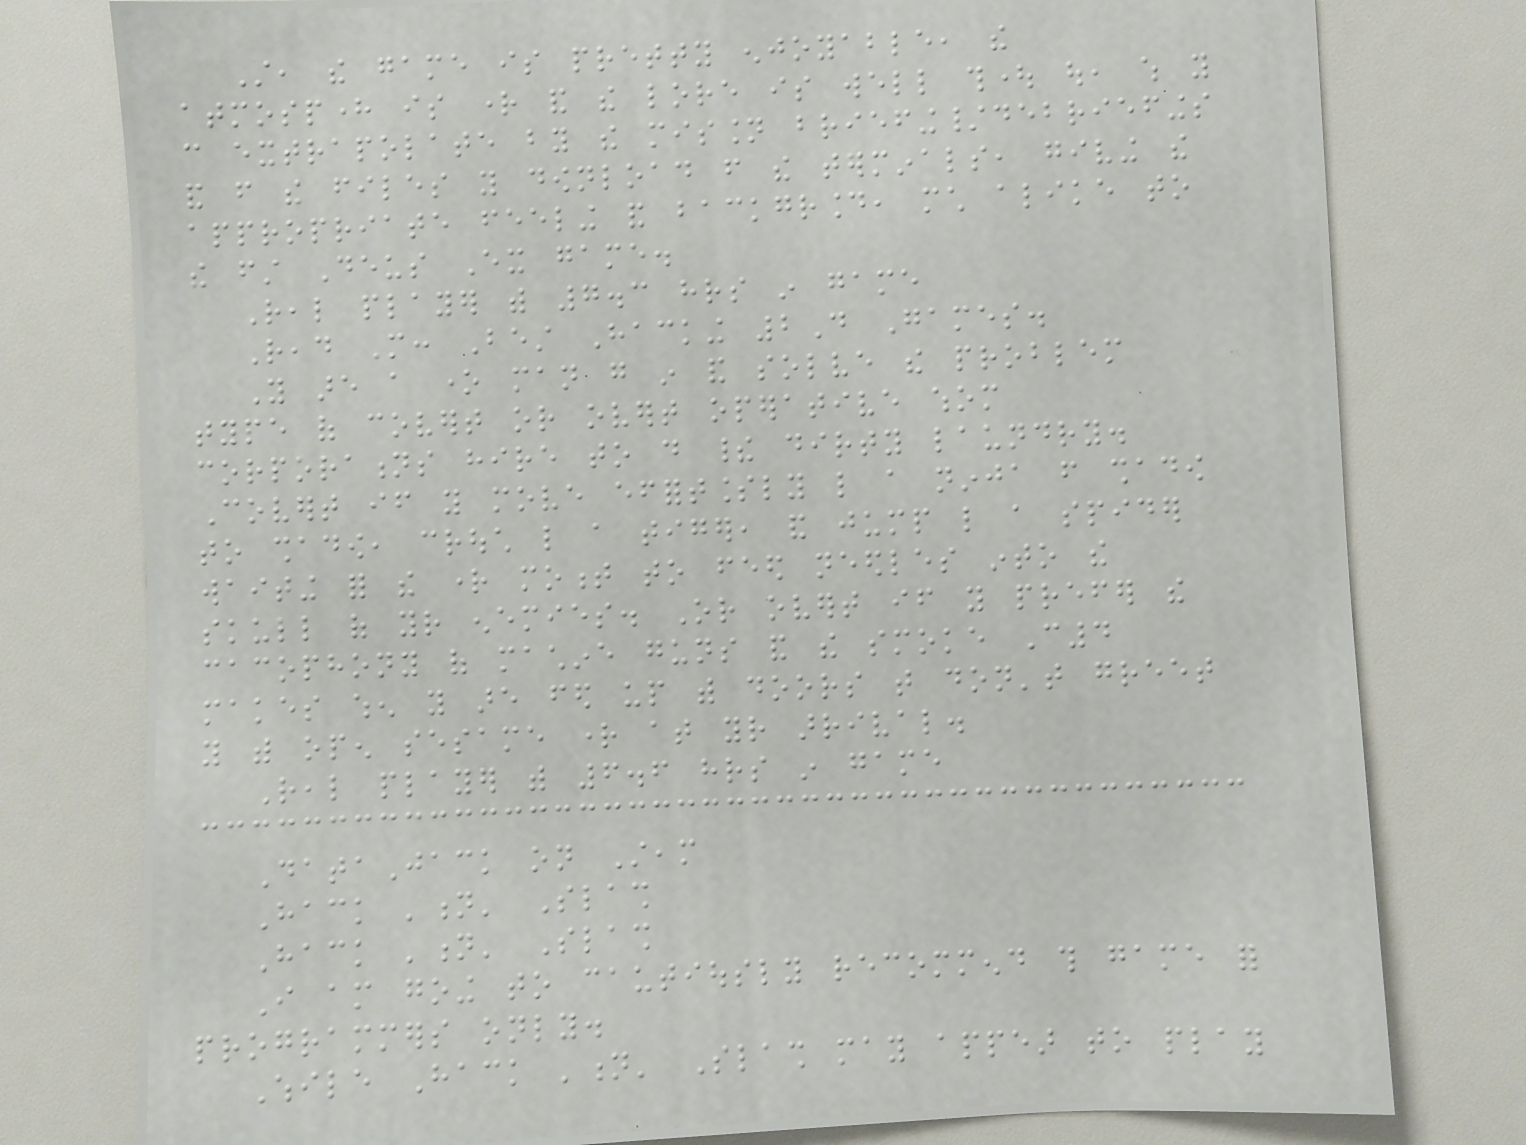Still, the game is pretty enjoyable, the
atmosphere is right and the lore is well thought out, which you
can extrapolate by the mission briefing/debriefings
and from the files you download from the terminals, giving the
appropriate feeling and background, much alike to
the first Deus Ex game.
Real player with 7.3 hrs in game
Read More: Best Hacking 2D Games.
You are a one man go in and solve the problem
type of covert or overt operative whom
corporations hire to do their dirty laundry.
Covert if you move effortlessly like a ninja from shadow
to shadow, crouch like a tiger, and jump like a spider
waiting for the right moment to feed needles into the
skull of your enemies. Or overt if you prefer the
cacophony of machine guns and the smoke C4
makes when you are fed up with doors that don't greet
you with open sesame right at your arrival.
Real player with 6.6 hrs in game
DataJack on Steam
Hack 'n' Slash
Hack 'n' Slash
I am going to cautiously recommend this game for
programmers only.
While Hack 'n' Slash may appear to play
